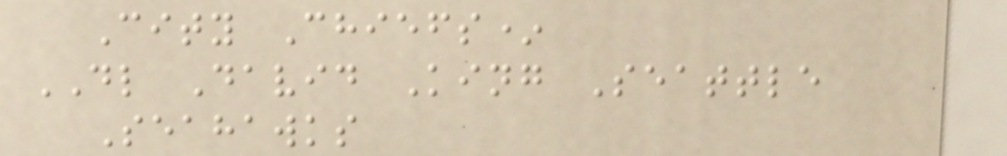City Chiefs*
DL David King Seattle
Seahawks
